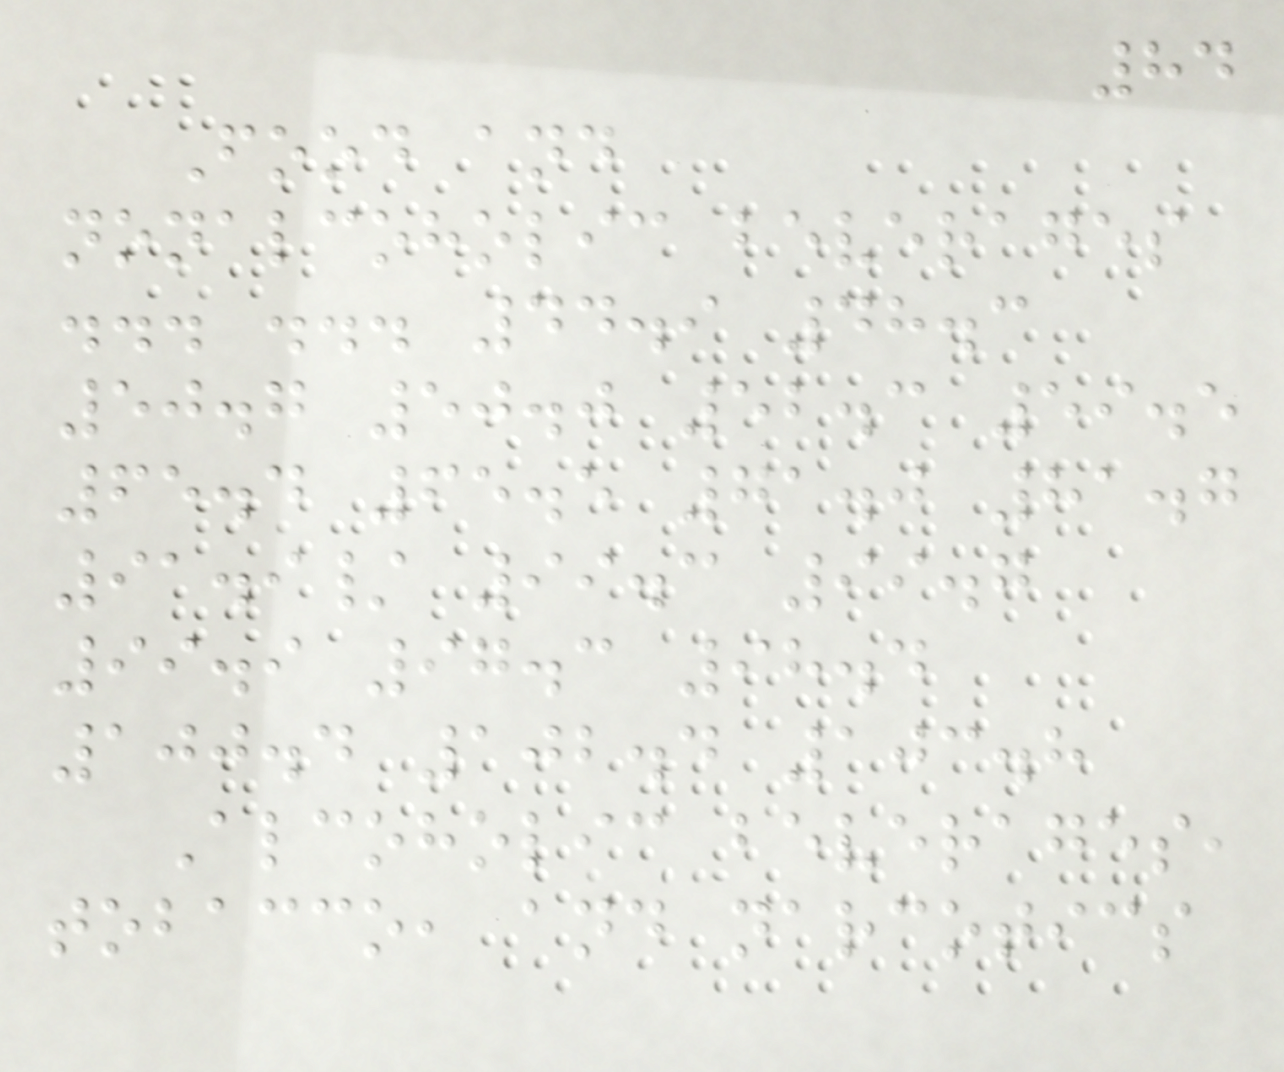84
Food and
nonalcoholic beverages
... ... 44.9 48.3
50.7 50.0 52.3 59.5
65.4 65.5 71.0 81.7
91.9/ 99.3 99.7
99.9 97.3 98.4
100.4 102.4 103.8
Alcoholic beverages,
tobacco, and narcotics
